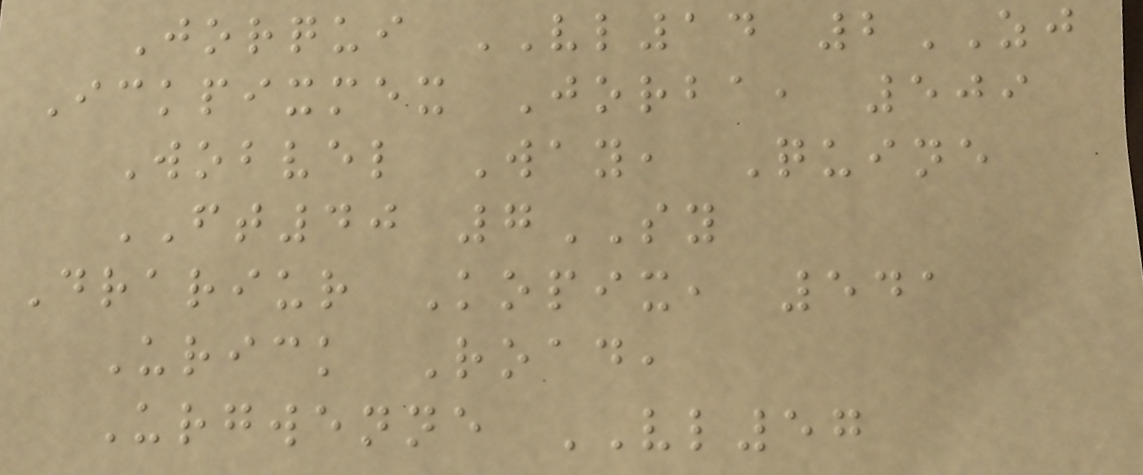Jorqui VL14 2ZJ
Ickpixmex Jorba, 509
Wobvel Way, Quine
FT40 7SY
Drariur Kopix, 541
Urick Road,
Urgwenne VL57
